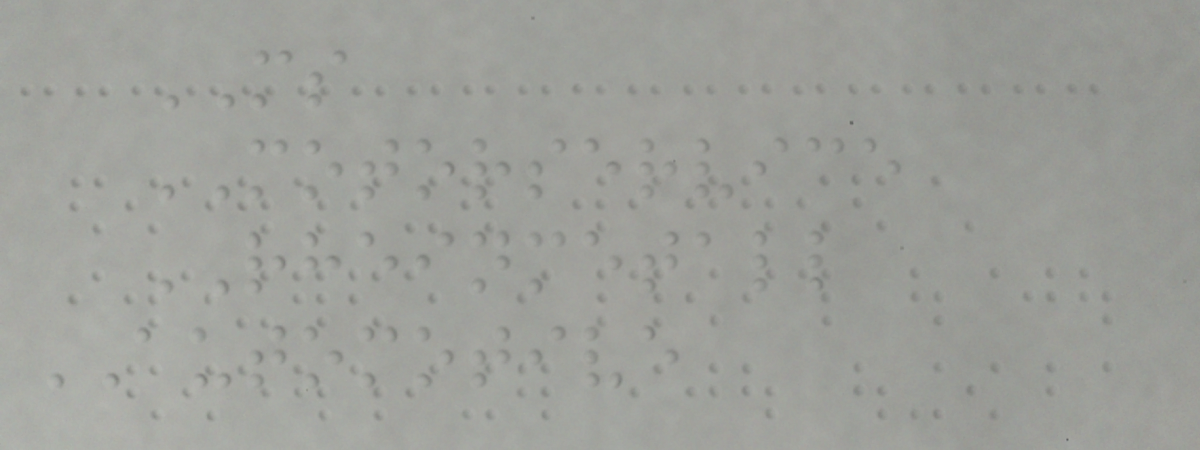MS
MOTORSERVICE
RHEINMETALL
AUTOMOTIVE
